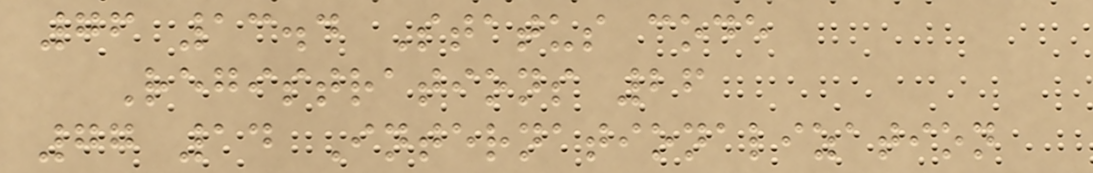76 13.4 Status code
Registrations 26
77 14 Internationalization
